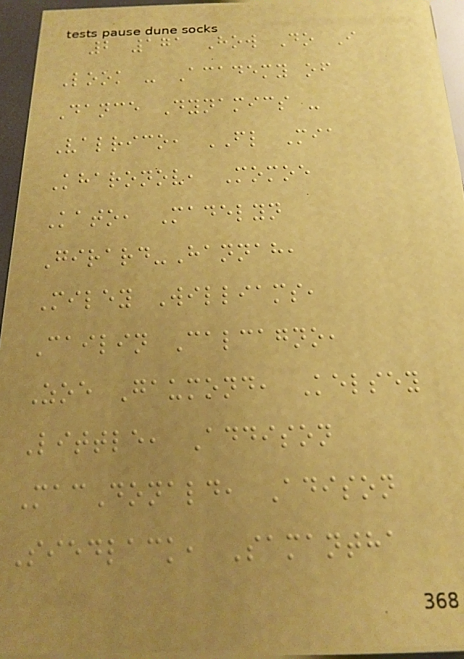2 171 How Do I
Look - Academy of
Dance Dynamics -
Valrico, FL Mia
Kharonov, Momoe
Kato, Madelyn
Girard-Hannah,
Miley Williams,
Cailin Calcagno,
Zoe Gaumond, Kelsey
Little, Addison
MacDonald, Adison
Siedlack, Samantha
